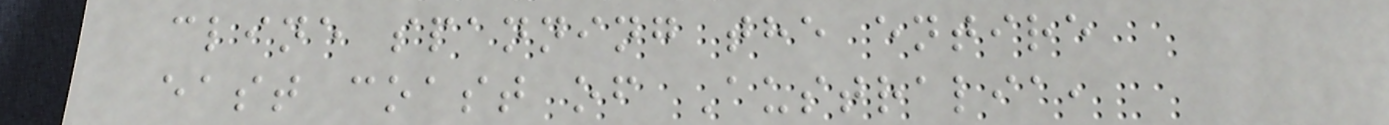cline spanning the entire
east coast of Australia,
